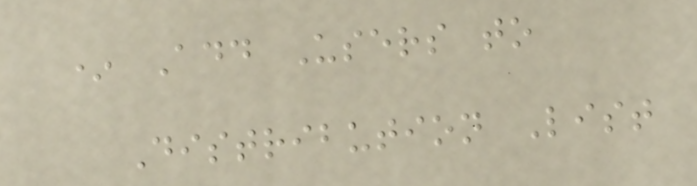* Add Users to
Distribution List
